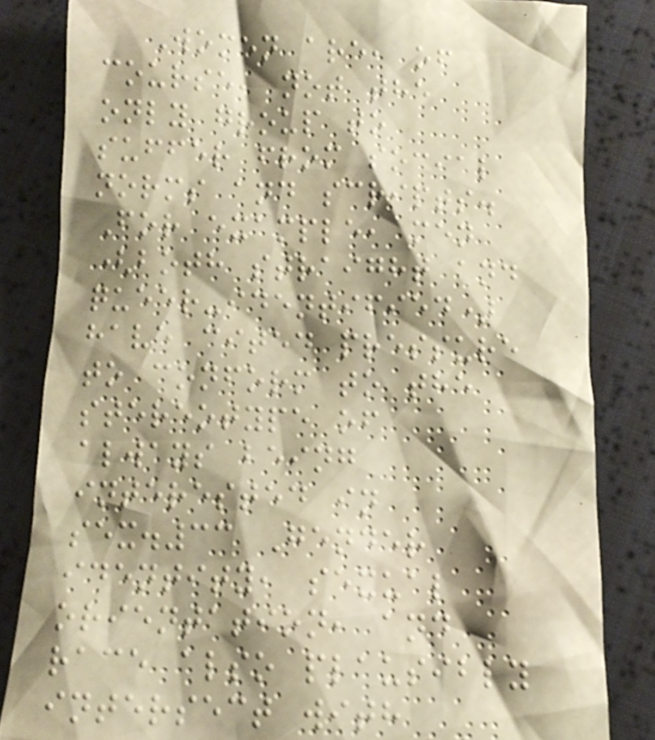Women are, of
course, not the
only group to
suffer from social
norms and scripts.
For example, men
(both straight and
queer-identified)
have cited pressure
to conform to the
stereotype of
always being
interested in
sex.33 Gender
identity, sexual
orientation, and
race also plausibly
intersect with
